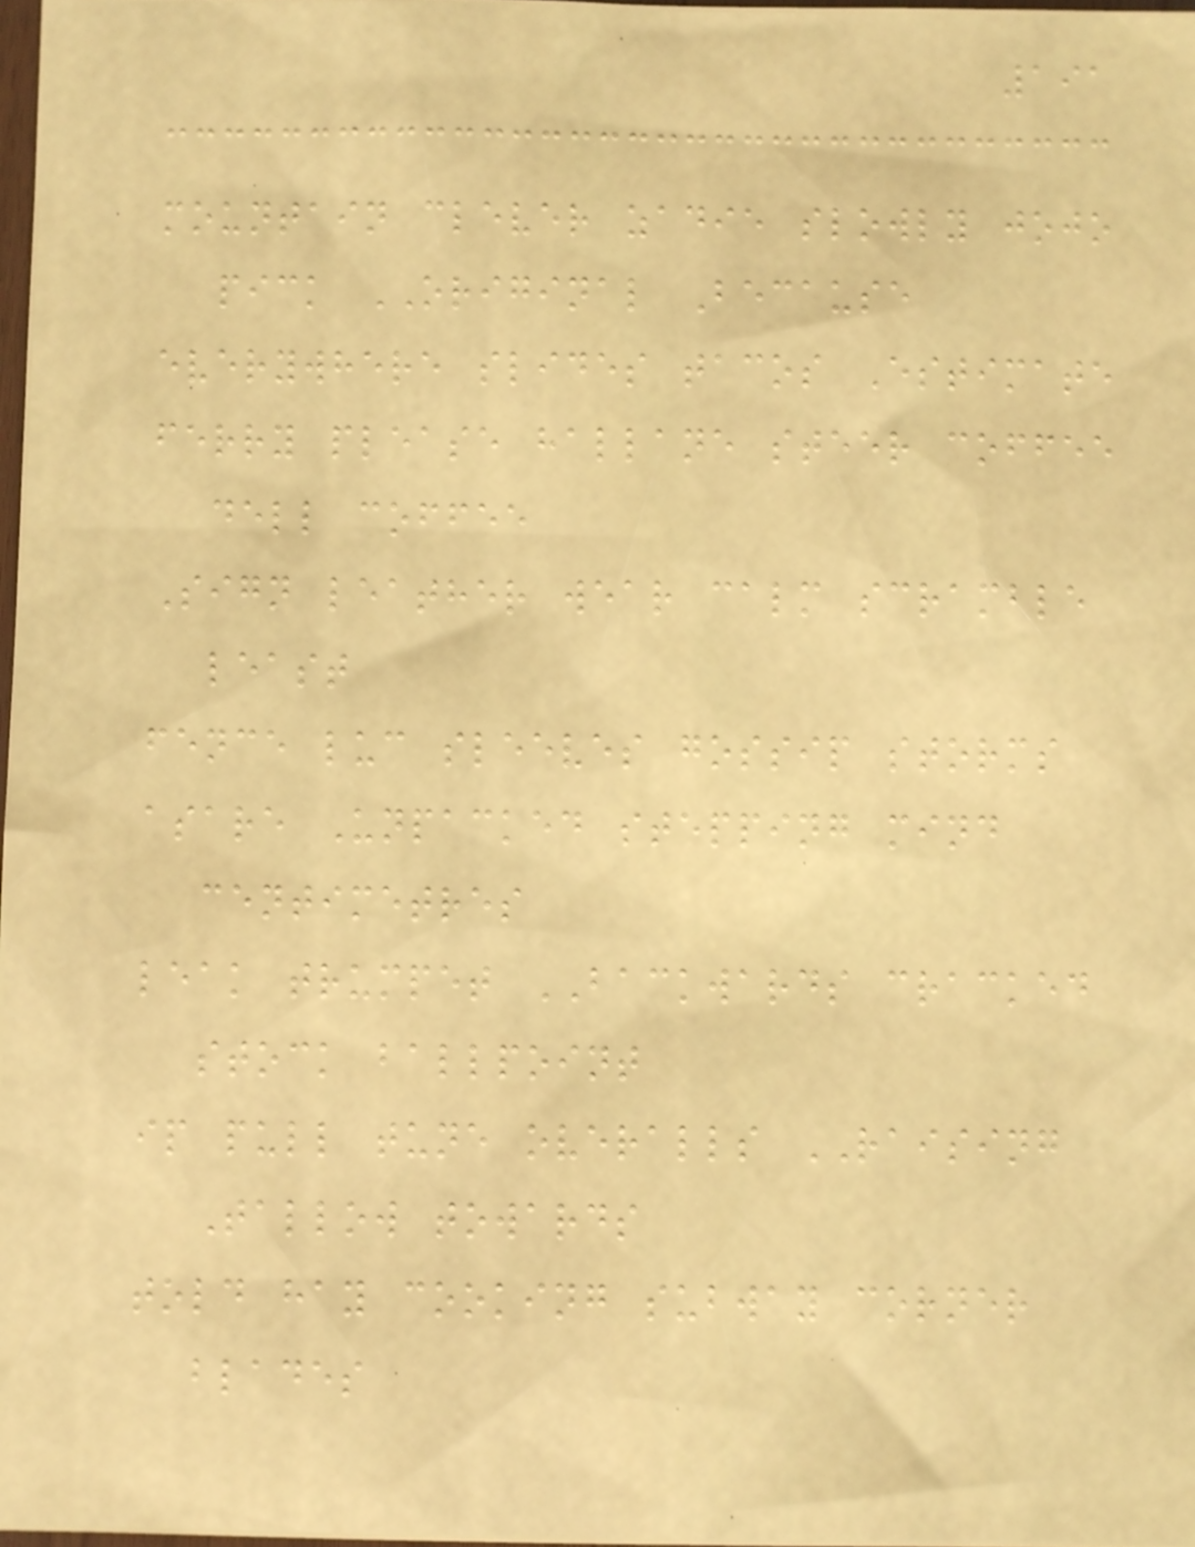191
mountain clever zadie slowly jojo
pick ORIGINAL Because
everywhere slides tacos Estimate
ferry please hallane steer coffee
dell coffee
Sign leather wear calm scramble
least
fence luc sleeves gossip storms
asare Unpacked stepping mind
centimetres
leak trumpet BACKWARDS cracked
stock ballpoint
ip pull tune overalls RAISING
Tallow towards
told hay cooking subway corner
blades
